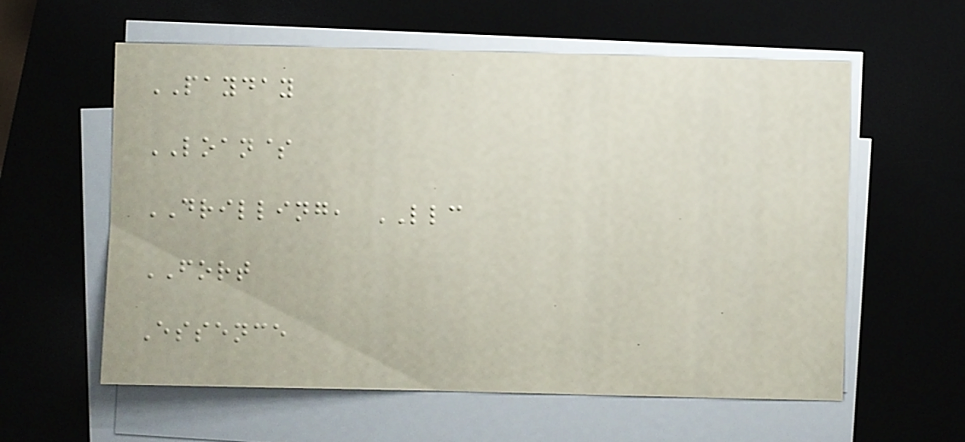PAYDAY
LOAN$
DRILLING, LLC
FORT
Essence
